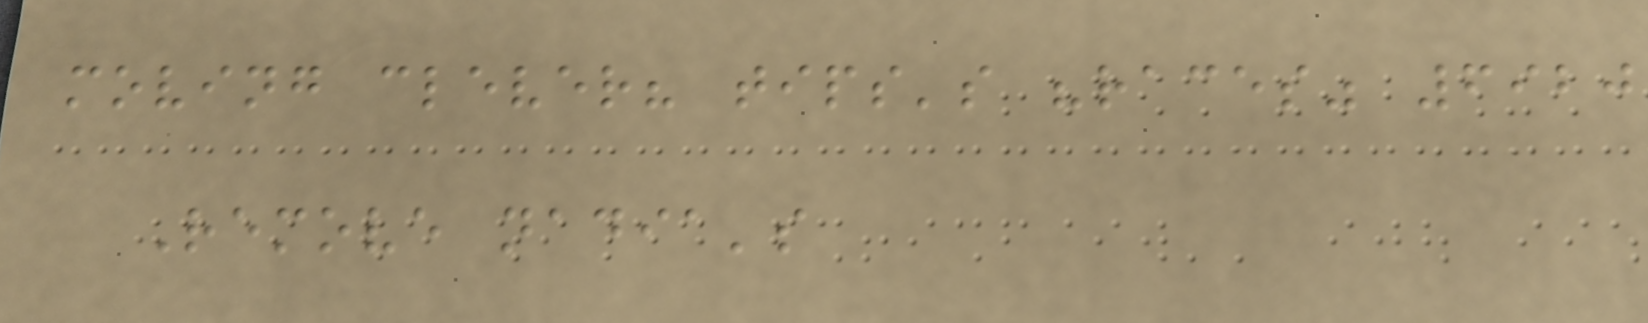moving clever? tips's "races" 6920
Remove nadia's
